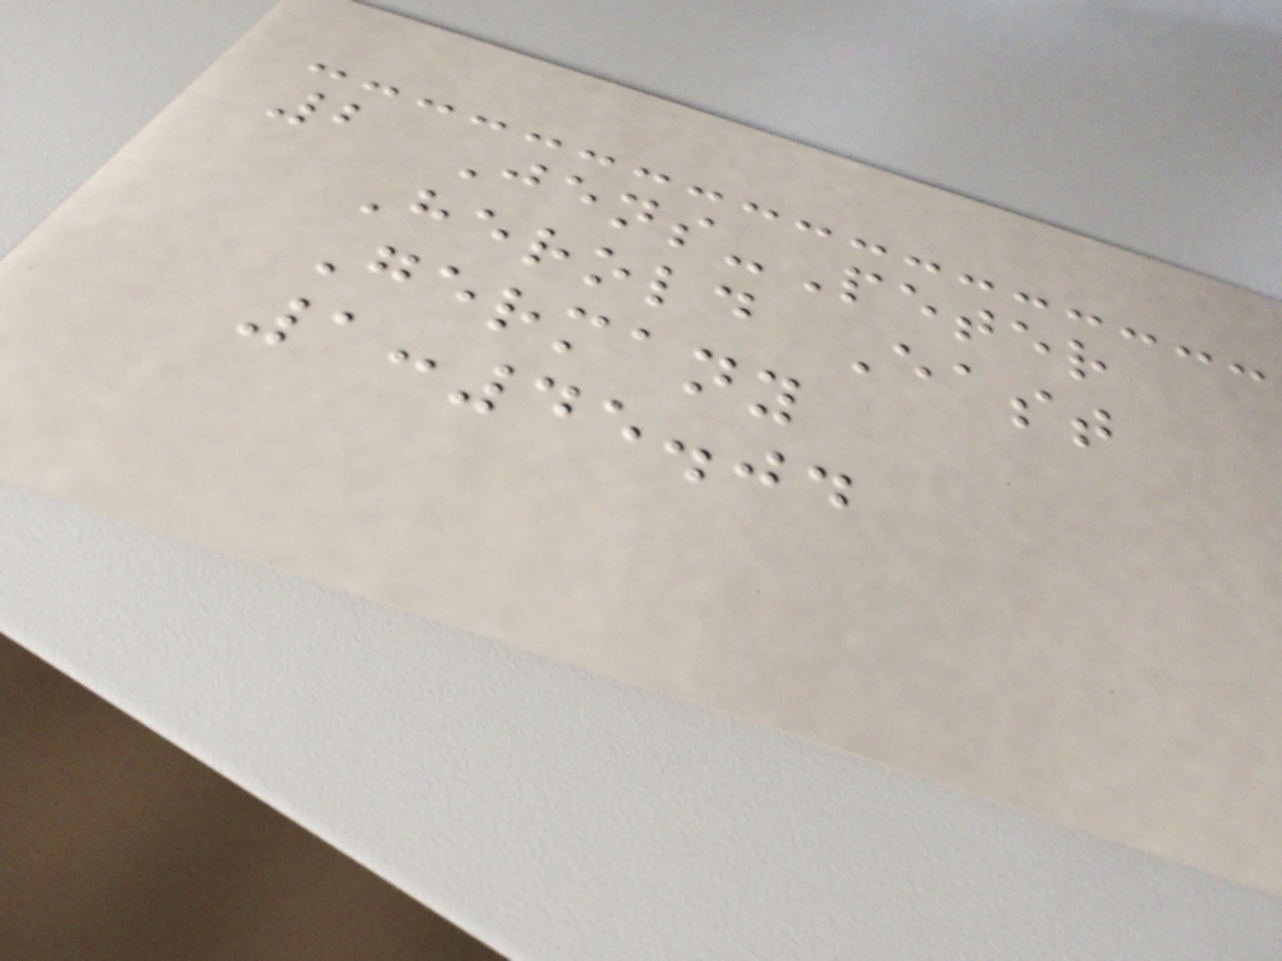2 Jens-Peter
Herold East
Germany
1:45.04
